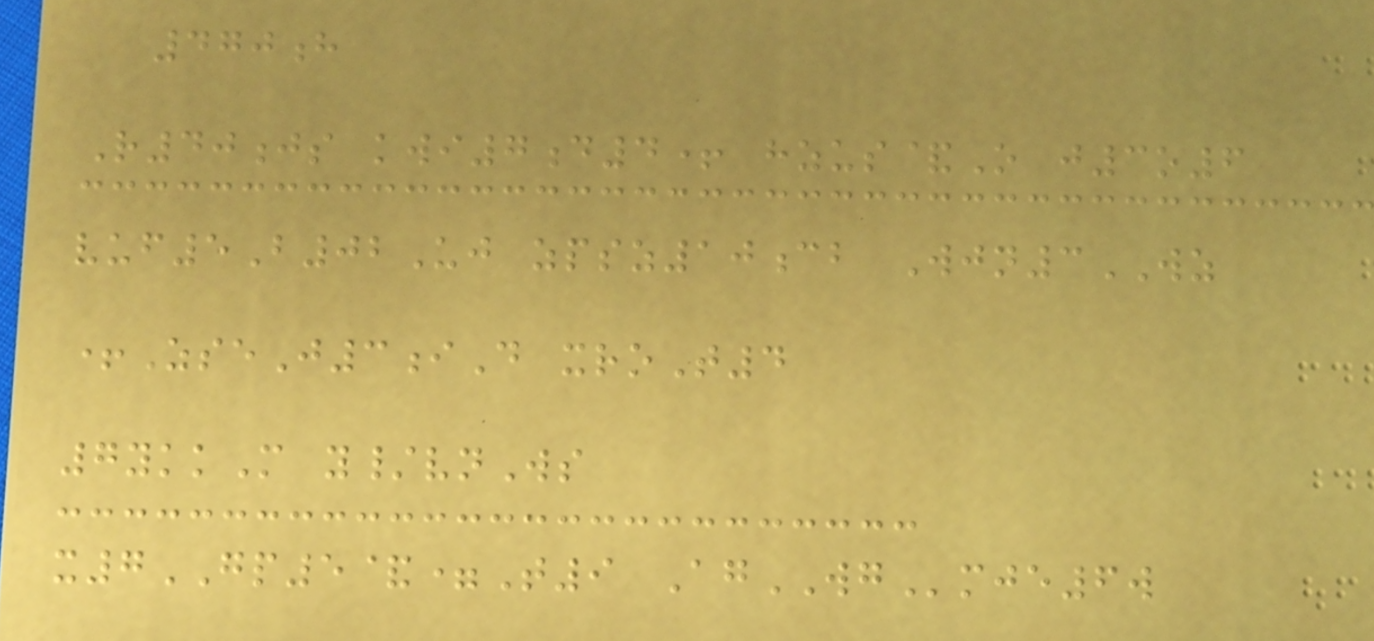470h
R40js kwi7d4+ hzus&O j3o6
vuf5B02Uj zpsz10cb Wjn3WZ
+ZseJ3iD xroT4
7ykkM y/vnWs
x7GP5&=T9 AgWGmje6w
